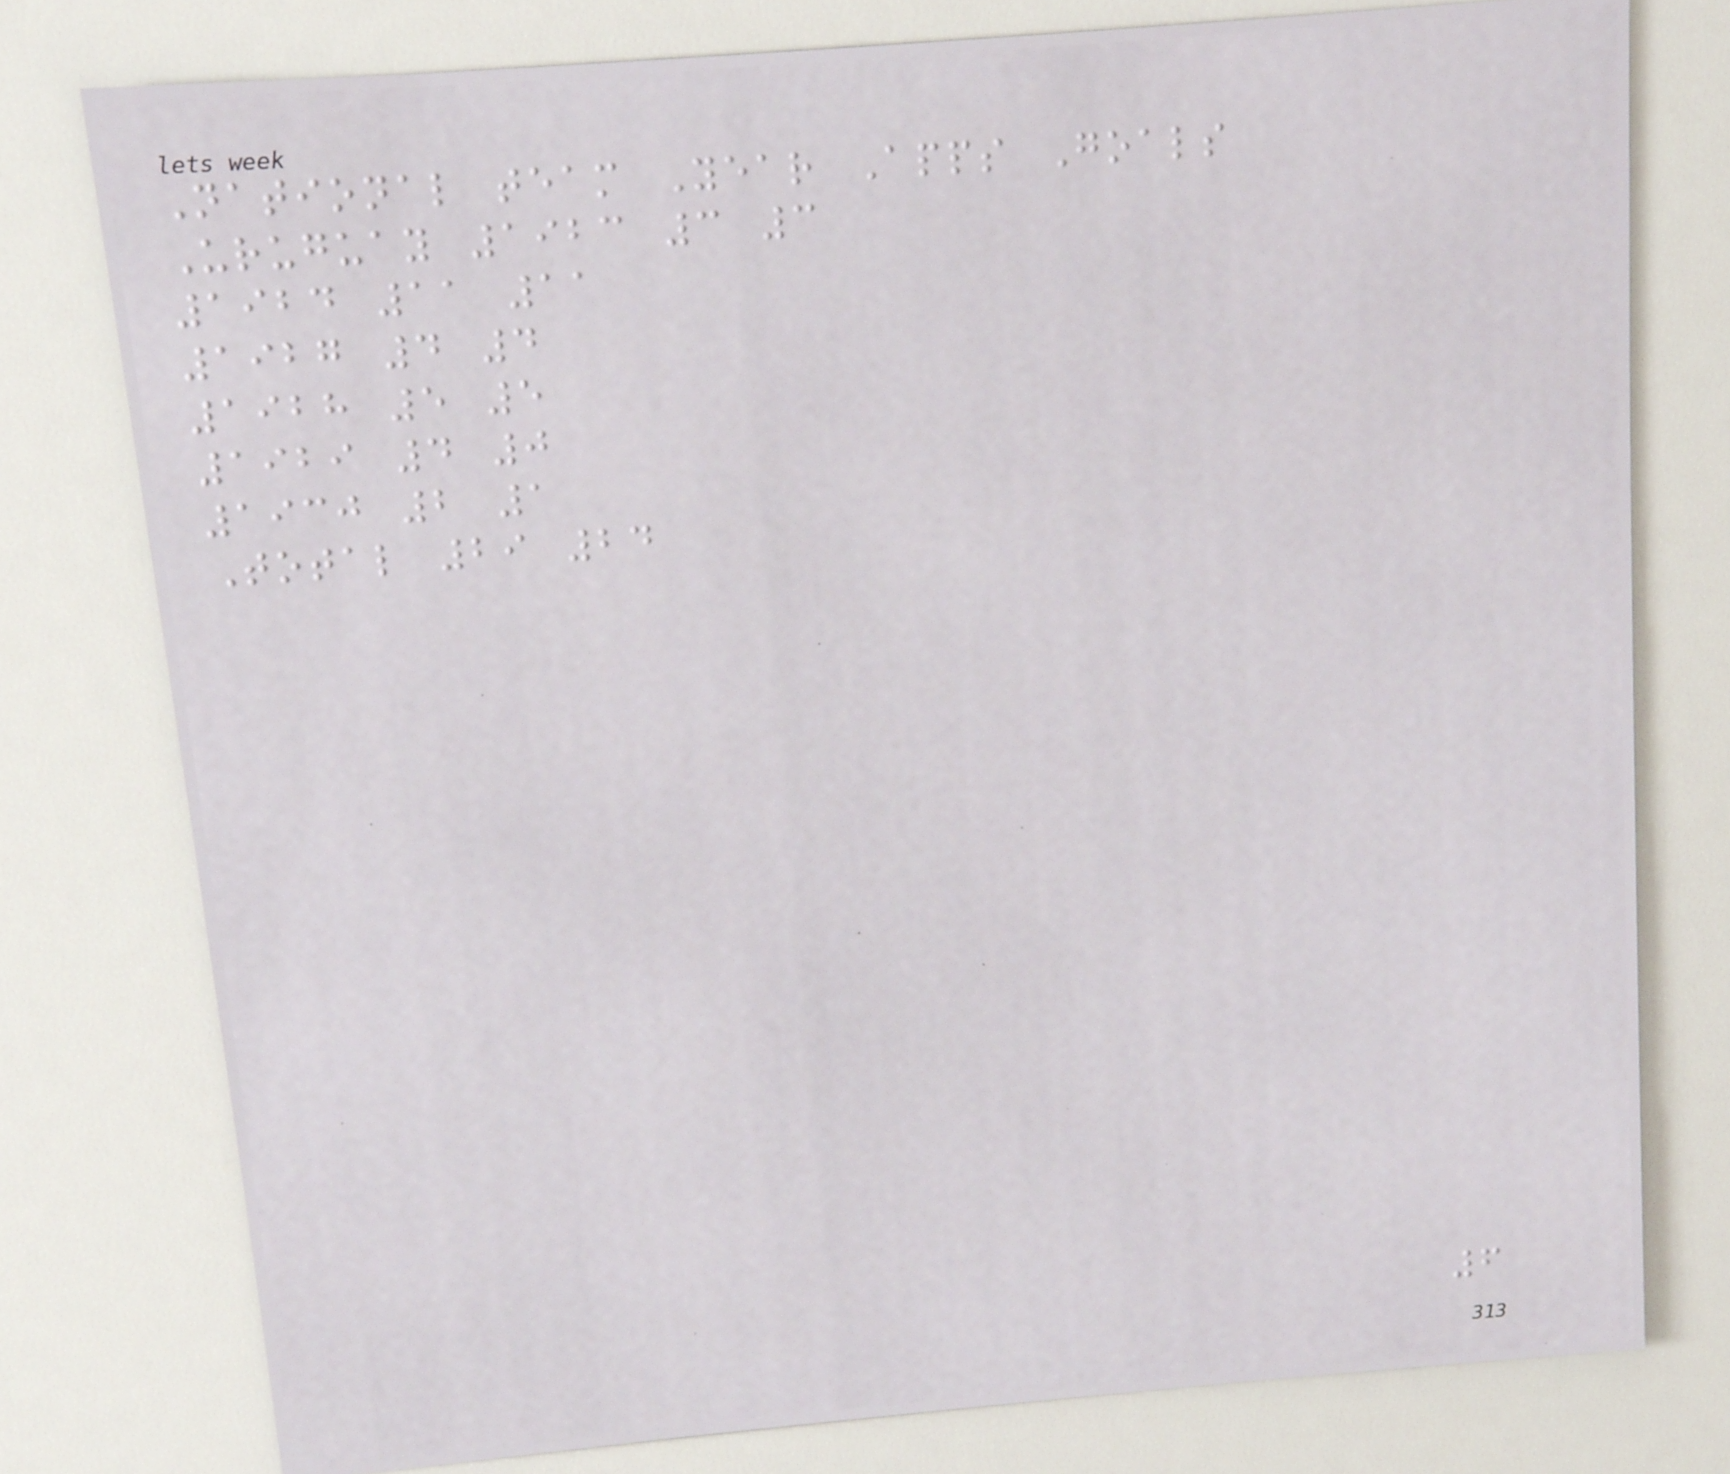National team Year Apps Goals
Uruguay 1923 3 3
1924 11 11
1927 4 4
1928 5 5
1929 4 0
1930 2 1
Total 29 24
6
